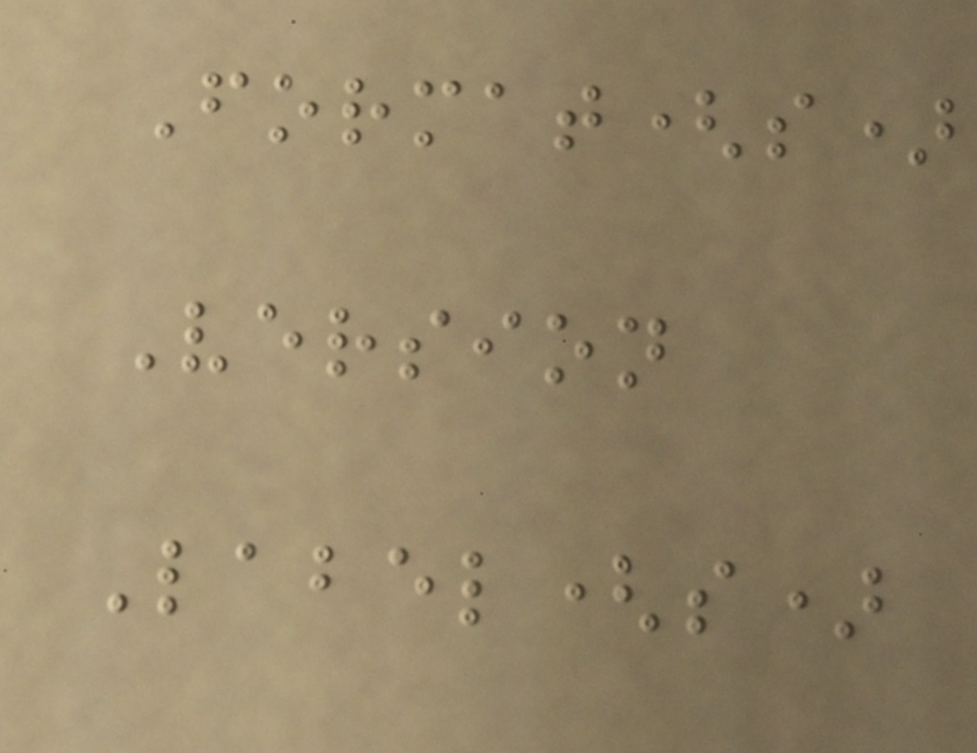Format(s)
Version
Label(s)
